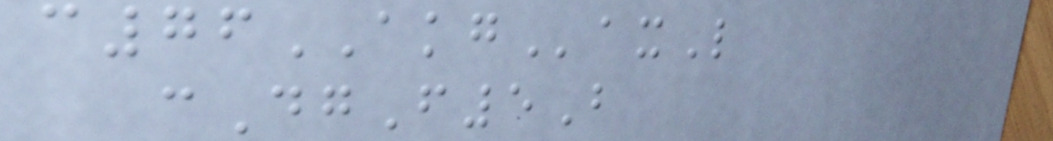c76AKGaxL
cDgF5B
